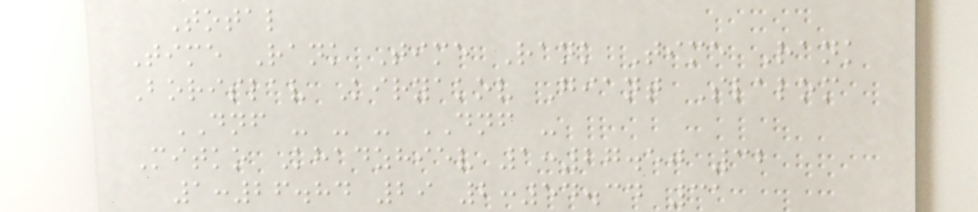Total
Time Rank Time Rank Time Rank
Borislav Kiryakov Giant Slalom
DNF - - - DNF -
Mitko Khadzhiev 1:27.50 32
1:26.84 29 2:54.34 31
